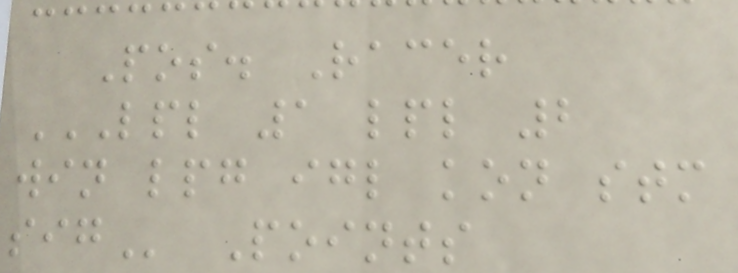Pos. Racer
LPL 1 LPL 2
WIN LPG IGL KON STM
SIG Points
